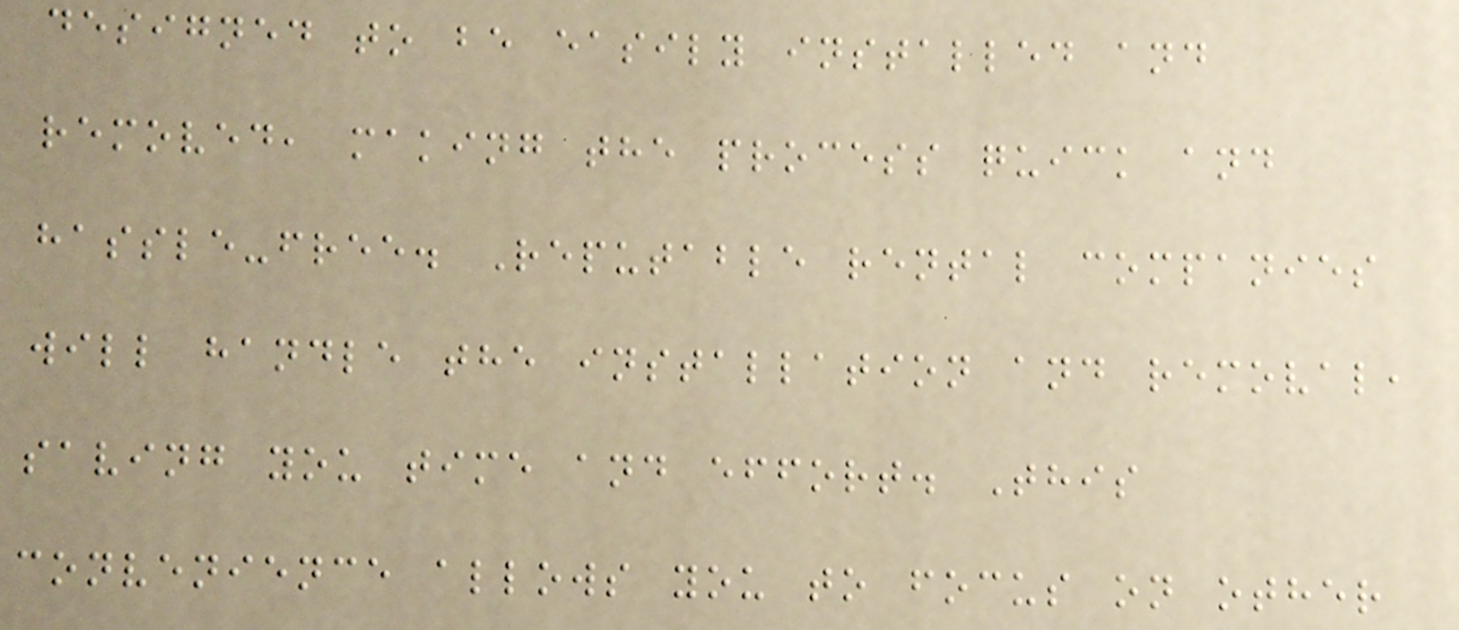designed to be easily installed and
removed, making the process quick and
hassle-free. Reputable rental companies
will handle the installation and removal,
saving you time and effort. This
convenience allows you to focus on other
